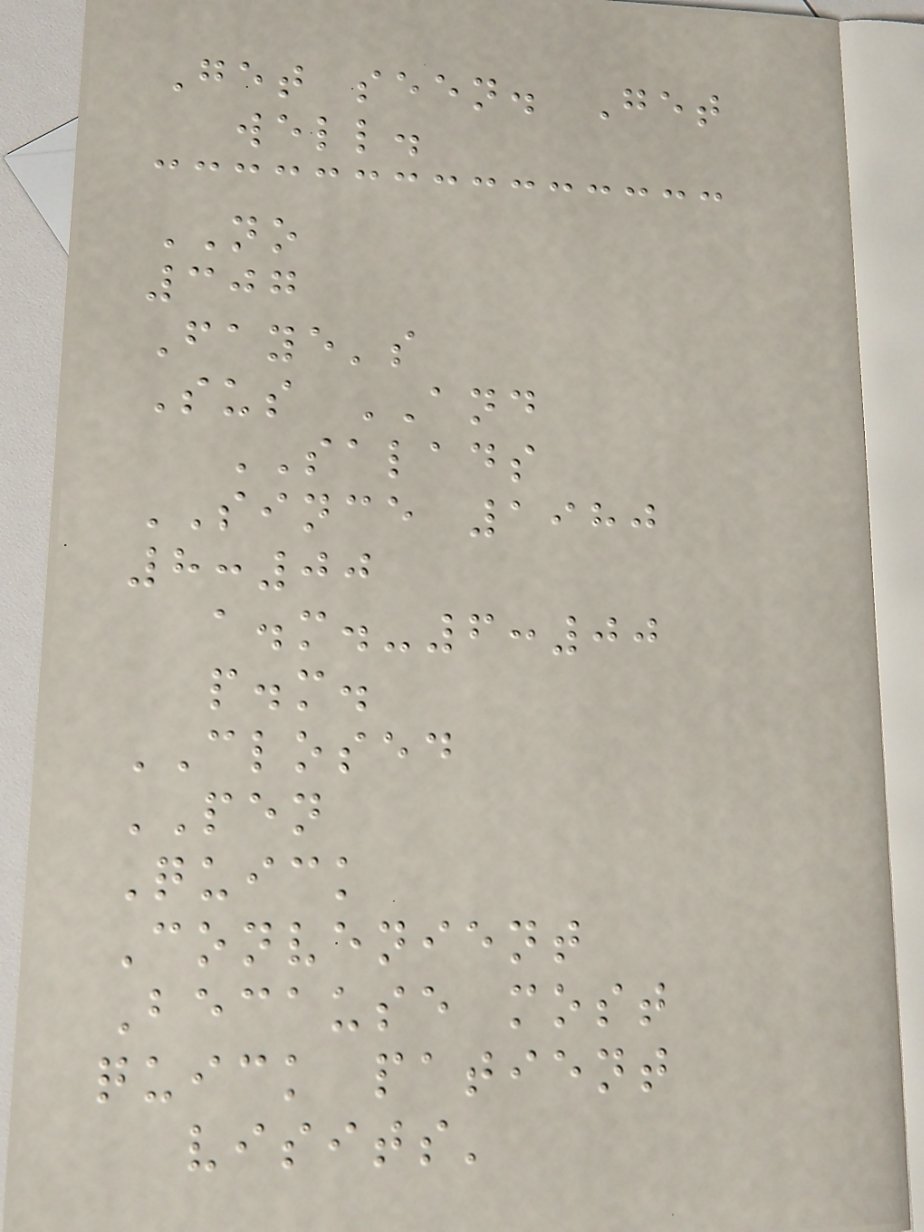Get seen. Get
well.
NO
307
Faye's
Sus AND
SALADS
SINCE 1980
8:00
a.m.-6:00
p.m.
CLOSED
PEN
Quick
Convenient
Because most
quick patient
visits'
